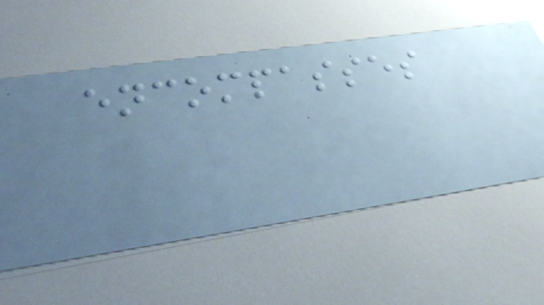encompasses
